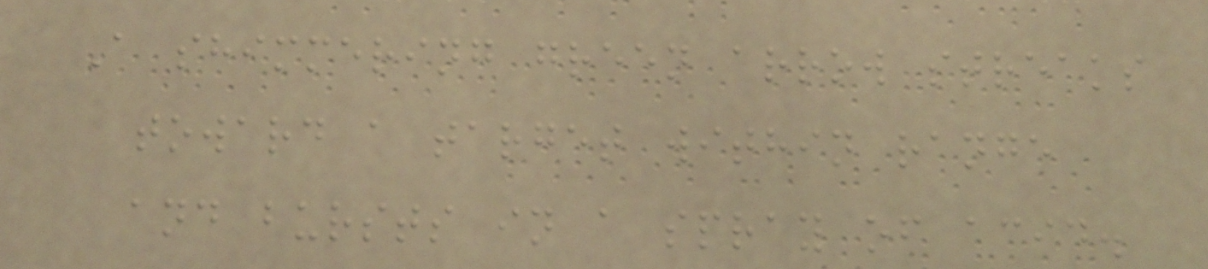A shimmering green arrow streaks
toward a target within range
and bursts in a spray of acid.
